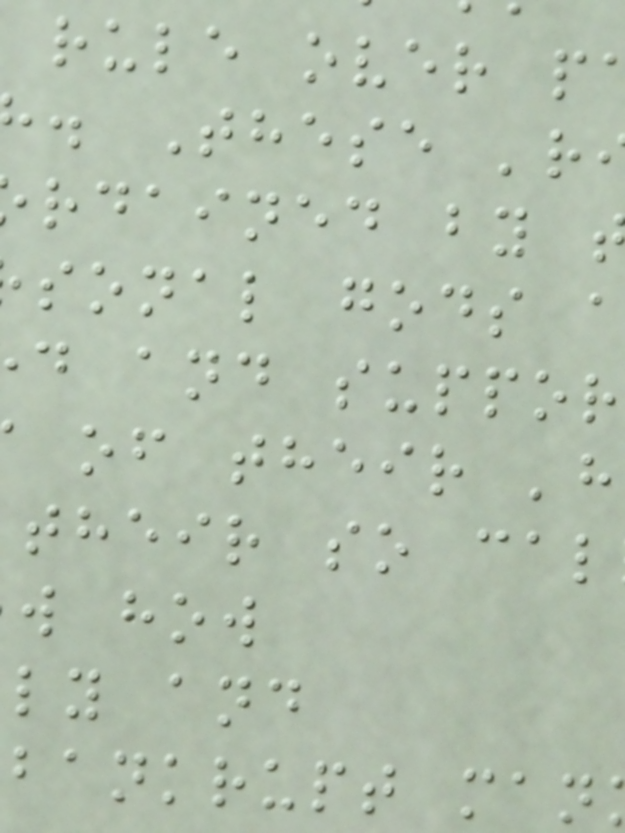rule over p
. These 'r
rdained by
sonal gods a
d and suppor
of their 'h
their so cal
w how
ly and
bankrupt man
